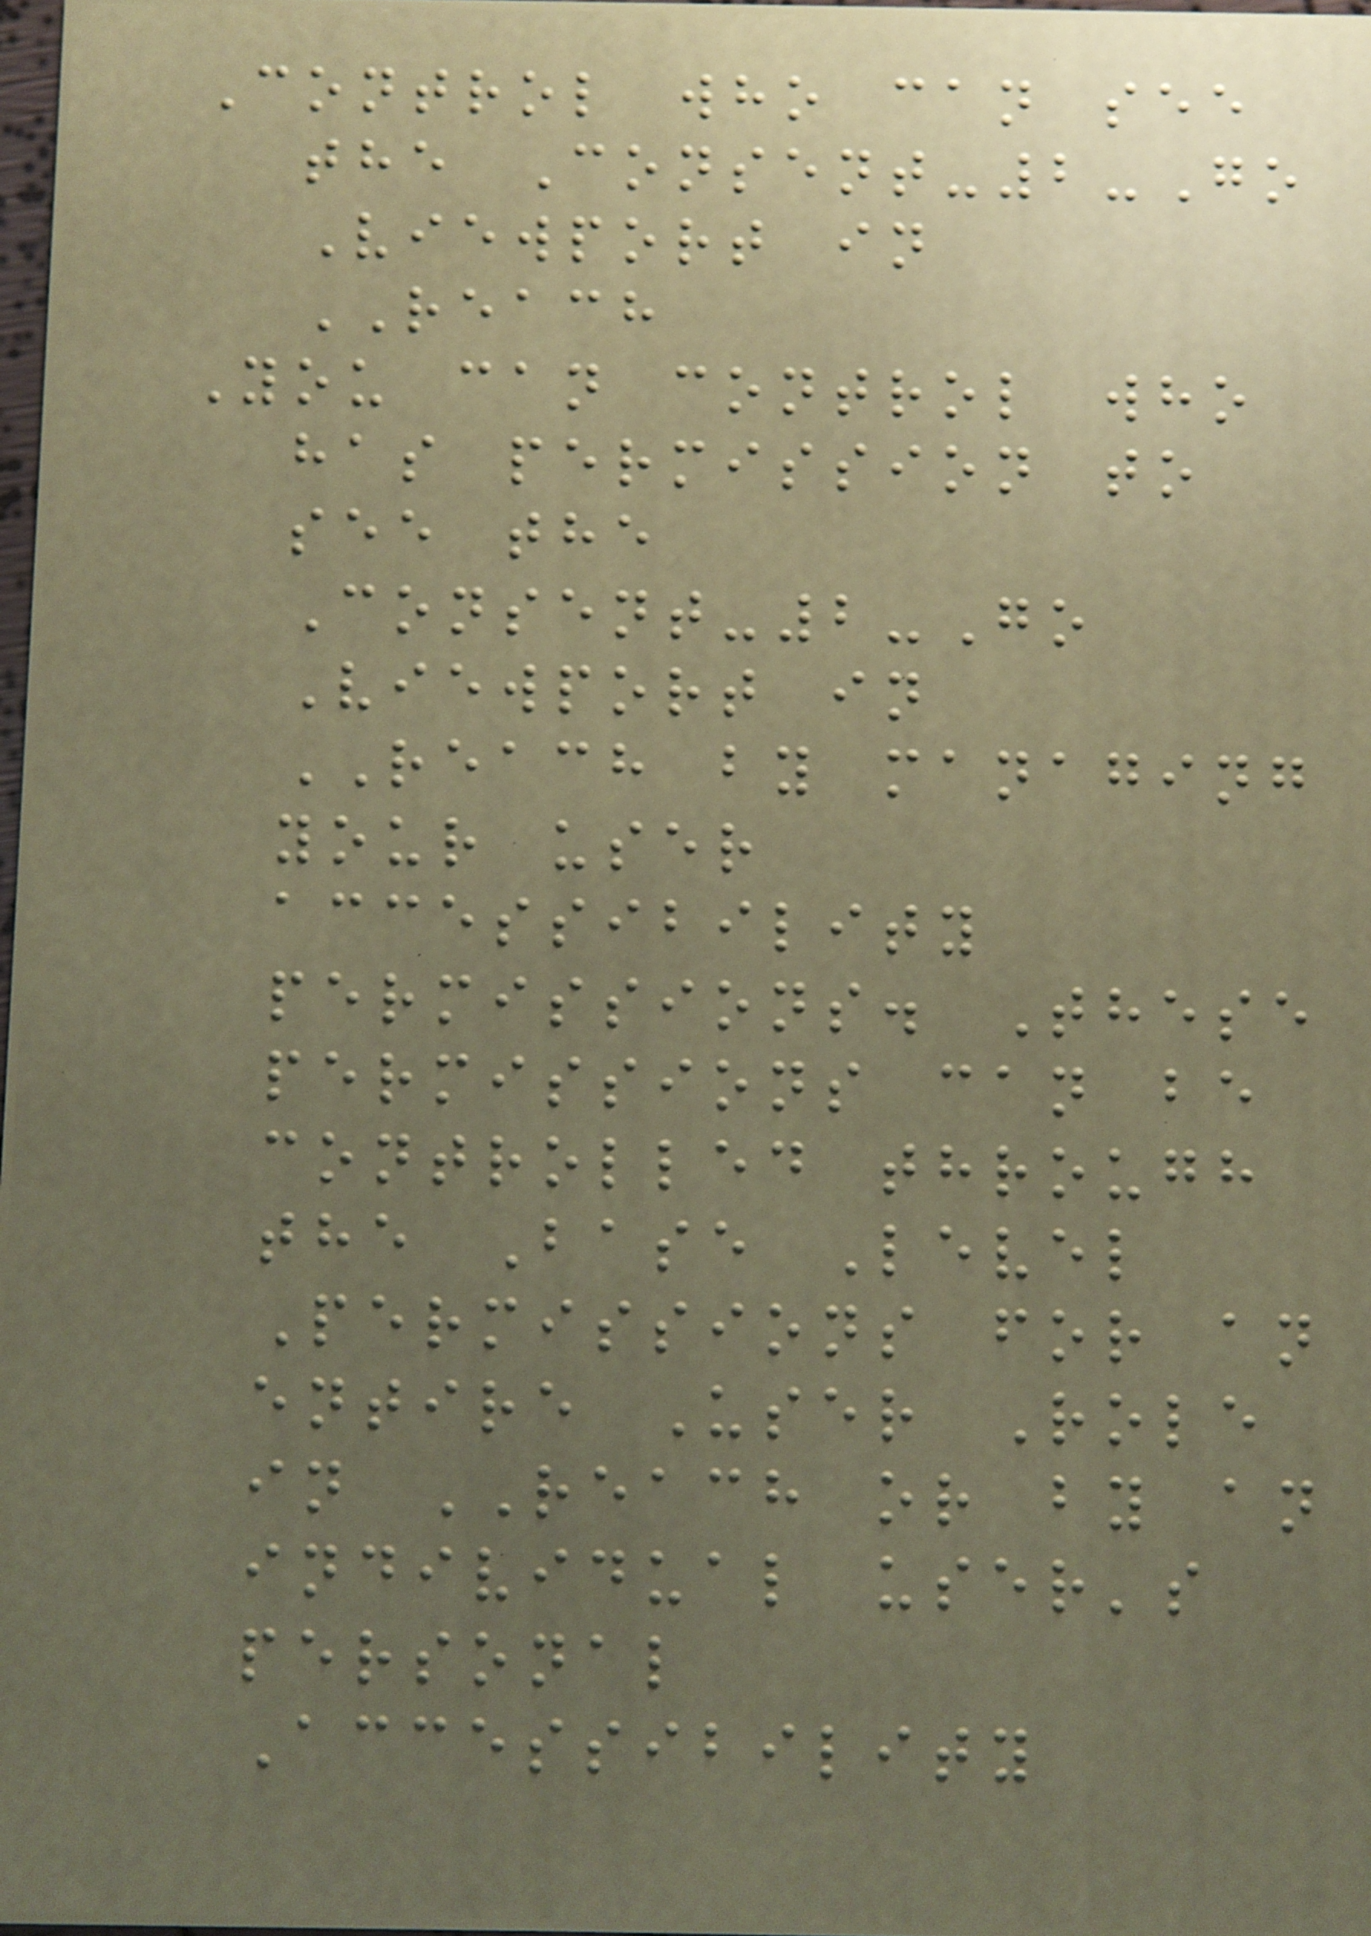Control who can see
the Consent-2-Go
Viewport in
REACH
You can control who
has permission to
see the
Consent-2-Go
Viewport in
REACH by managing
your user
accessibility
permissions. These
permissions can be
controlled through
the Base Level
Permissions for an
entire User Role
in REACH or by an
individual user's
personal
Accessibility
